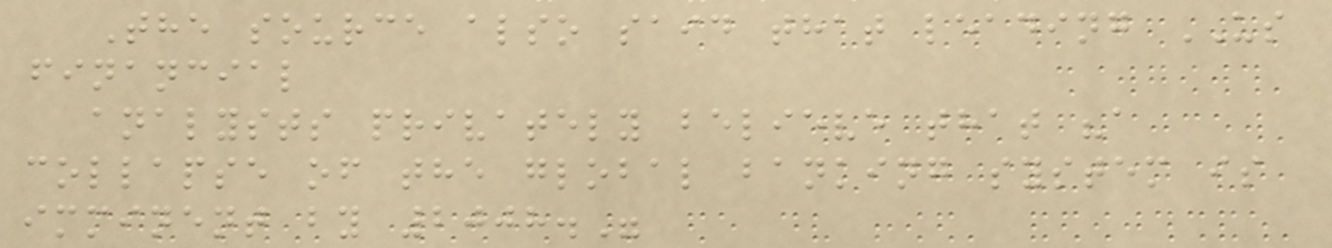The source also said that leading US
financial
analysts privately believe that "a
collapse of the global banking system is
imminent by 2008."
